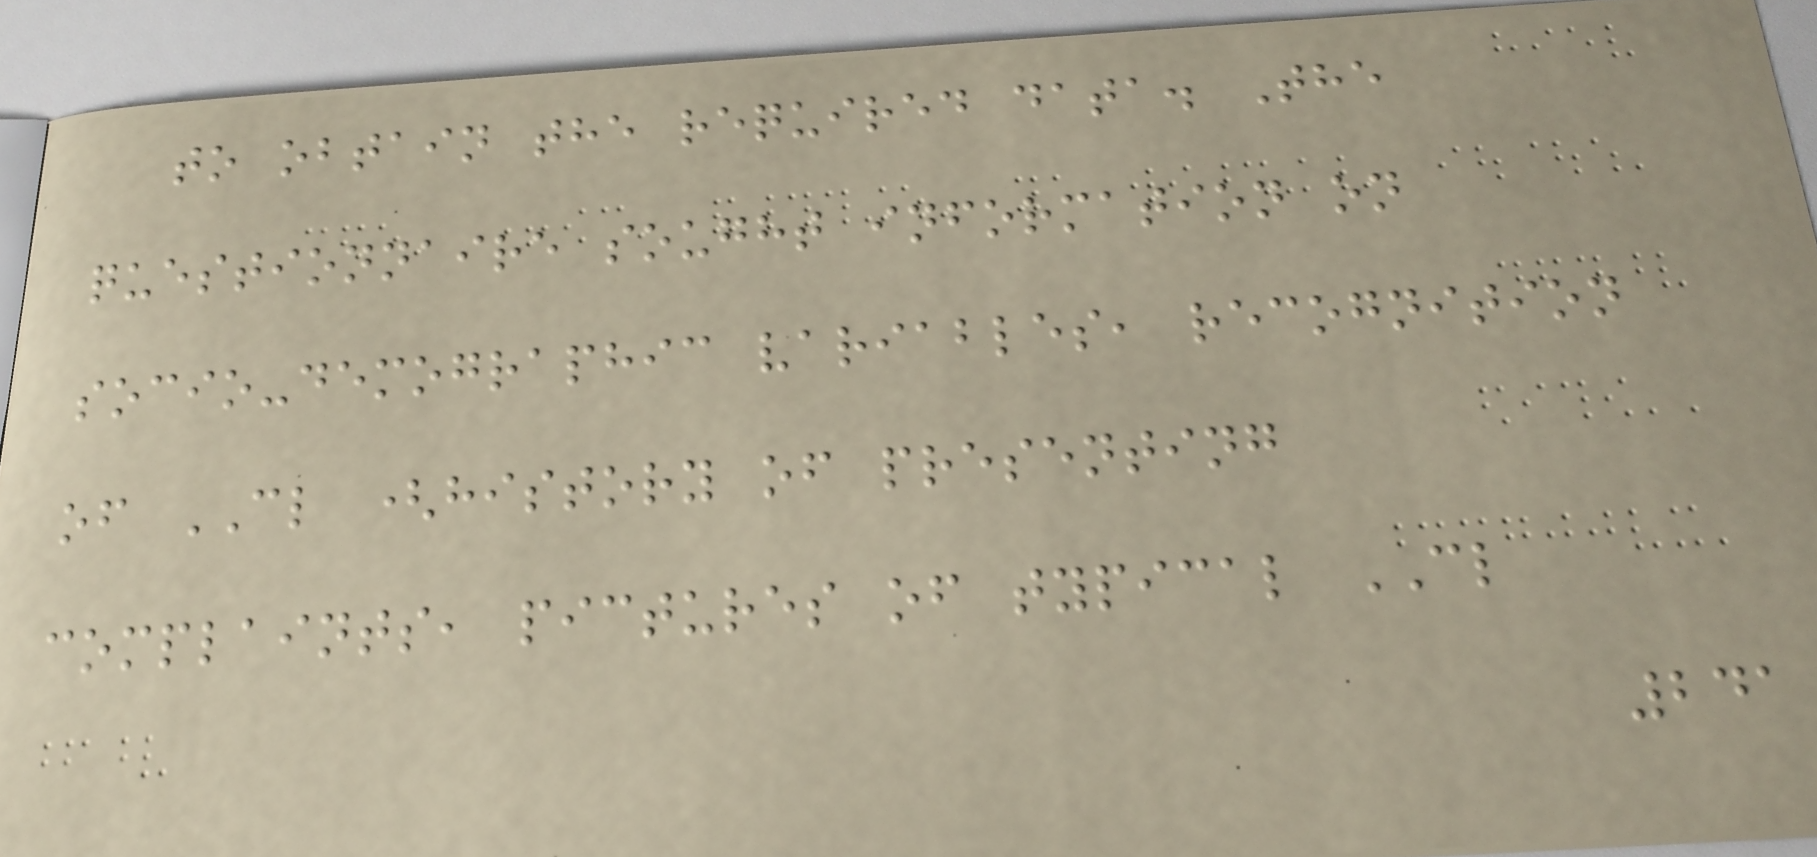to obtain the required data. The
questionnaire sought information on
socio-demographic variables, recognition
of CL (history of presenting
complaints, pictures of typical CL
241
